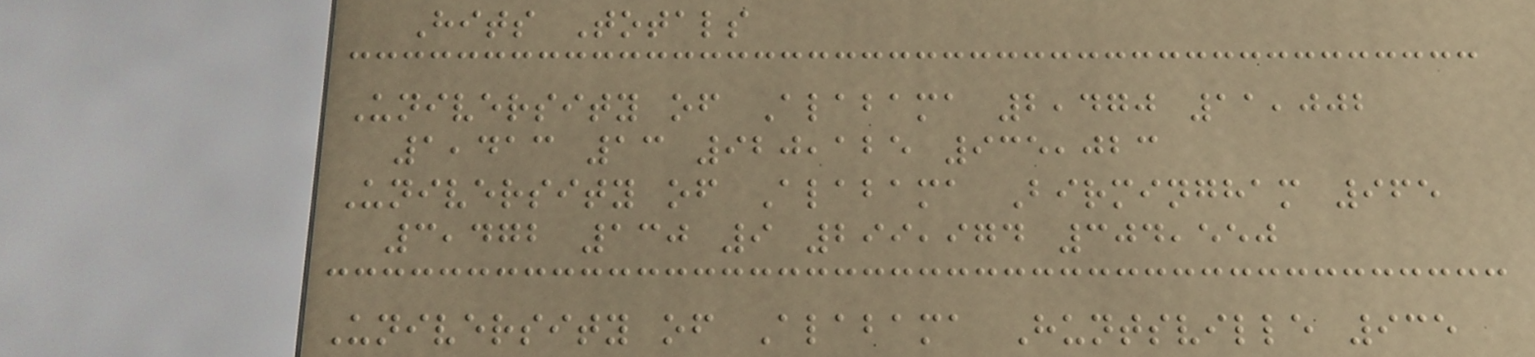Hits Totals
University of Alabama 2,470 11,002
1,413 13 920,125 935,023
University of Alabama Birmingham 965
3,472 130 9 299,974 304,550
University of Alabama Huntsville 935
